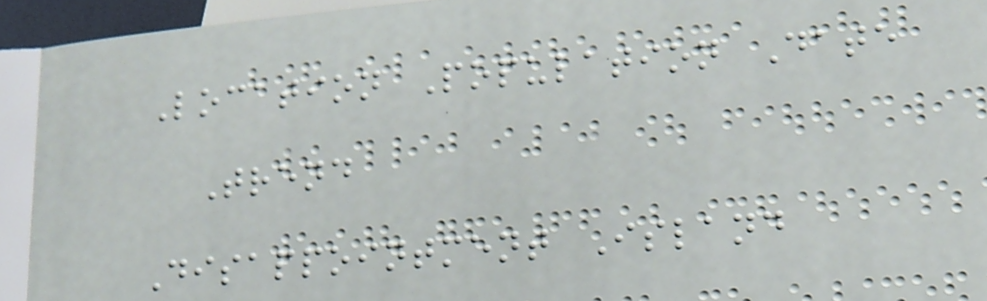Location Population Date
Trend
Disappointment Island
